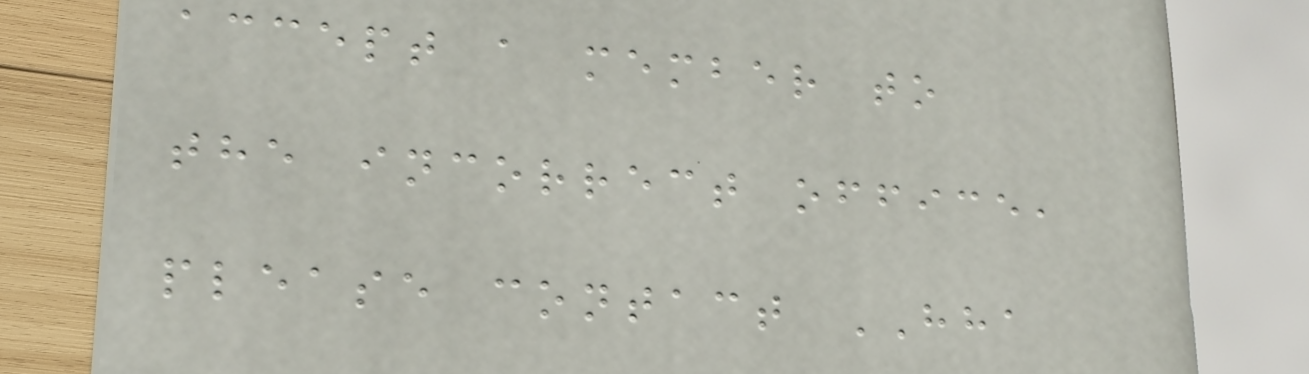accept a member to
the incorrect office,
please contact HHA
